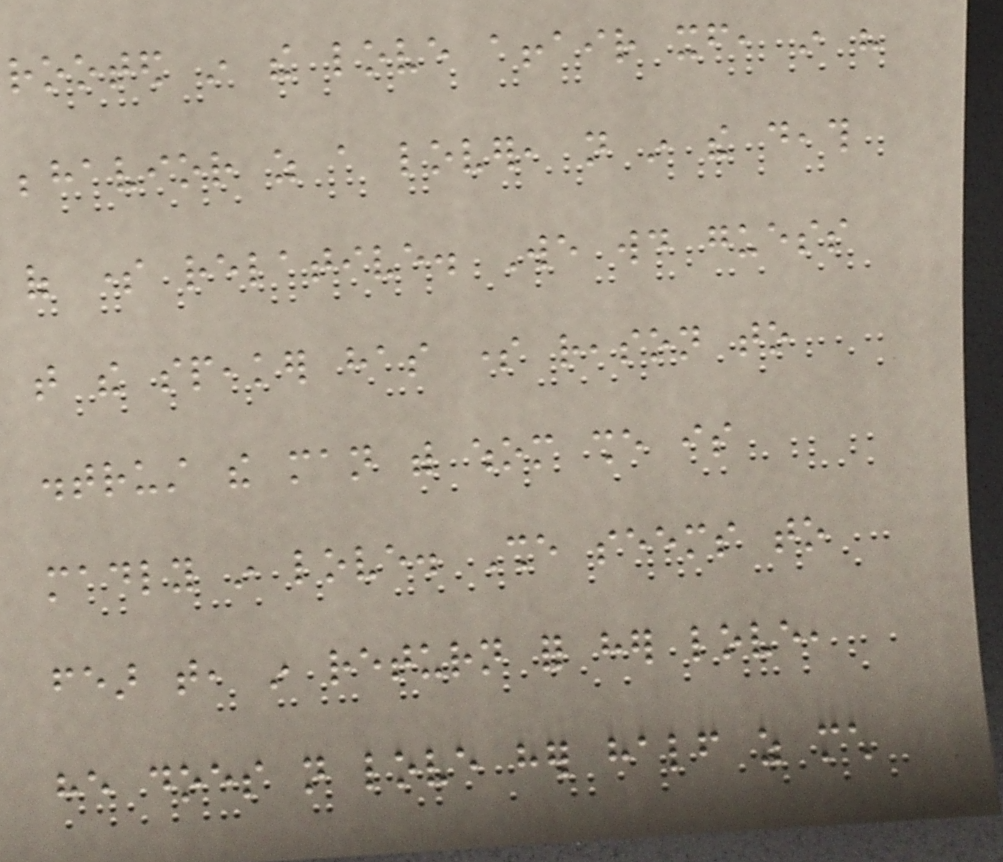rooted in the love affair itself, in his
behavior as a lover, not in the death
of some relative. We would guess
that the speaker has some reason to
distrust the man with whom she is
madly in love. She seems to
fear that, in return for her love,
he does not love her half as much
